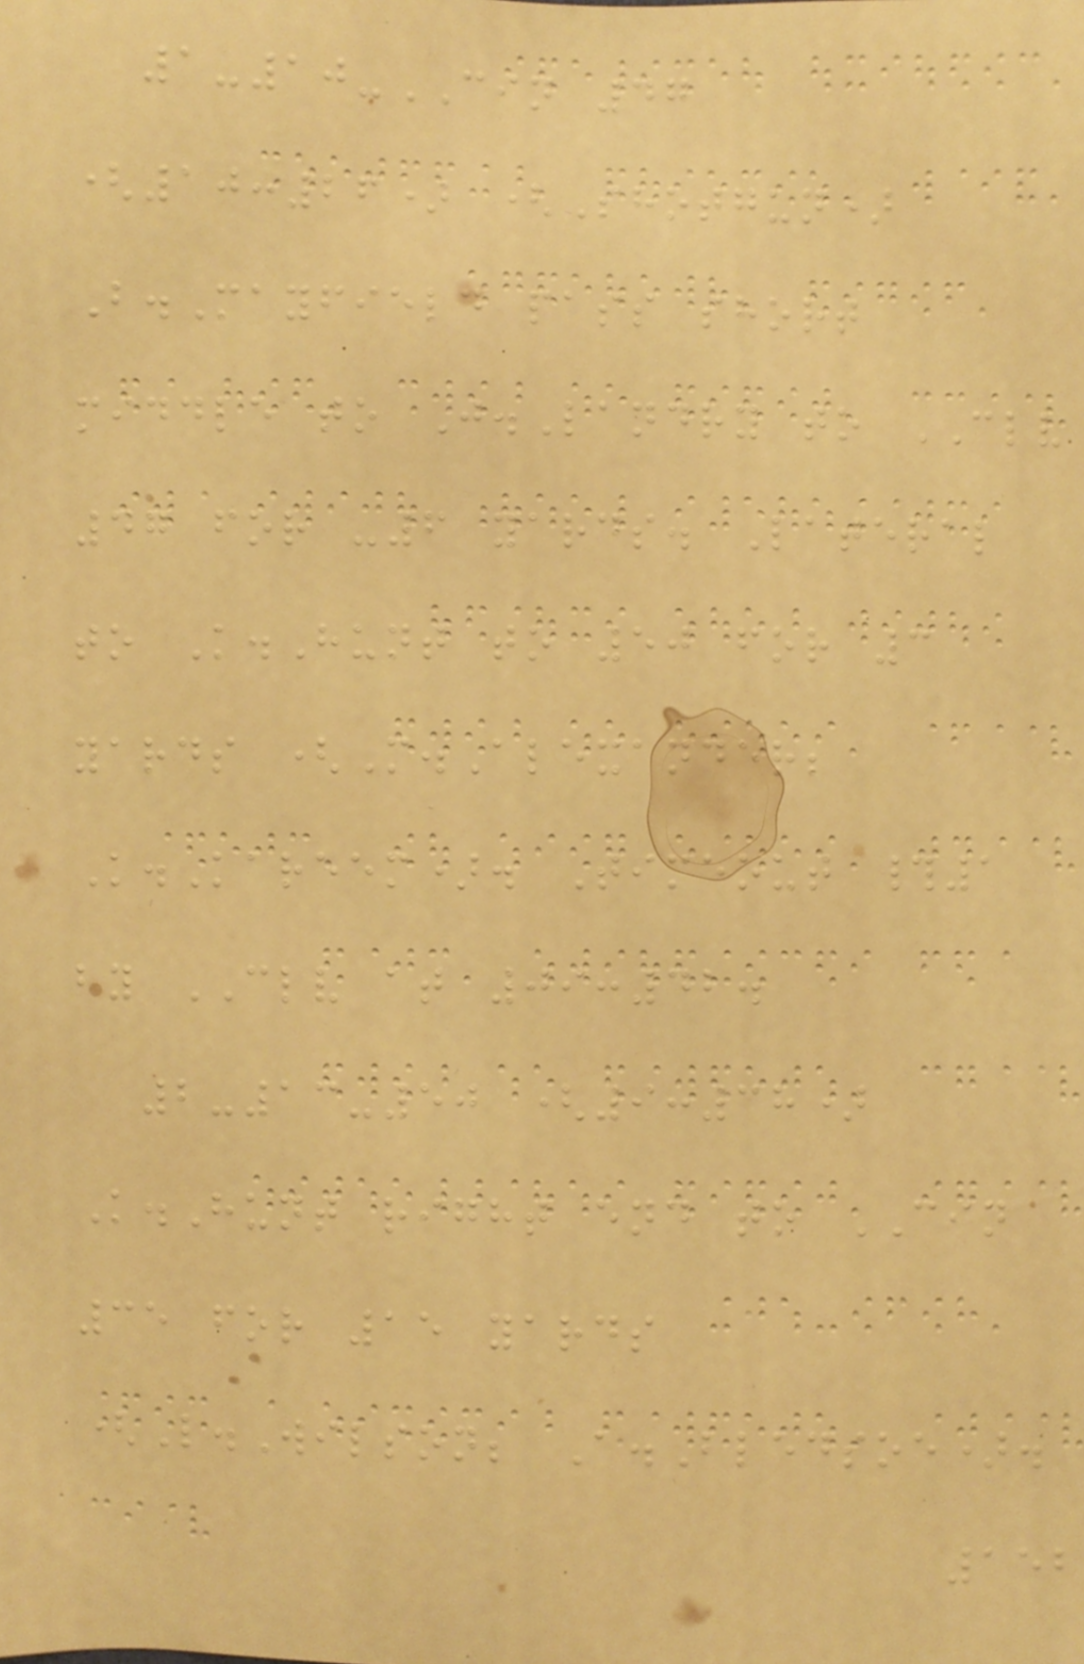1-10-CIN 47
(10:26) (Shotgun)
B.Mayfield pass short
middle to J.Landry to CLV
47 for -6 yards. Lateral
to K.Hunt to 50 for 3
yards (M.Alexander;
K.Kareem). Timeout #1
by CLV at 09:42.
2-13-50 (9:38)
K.Hunt right end to CIN
35 for 15 yards
(L.Wilson; A.Bledsoe).
152
